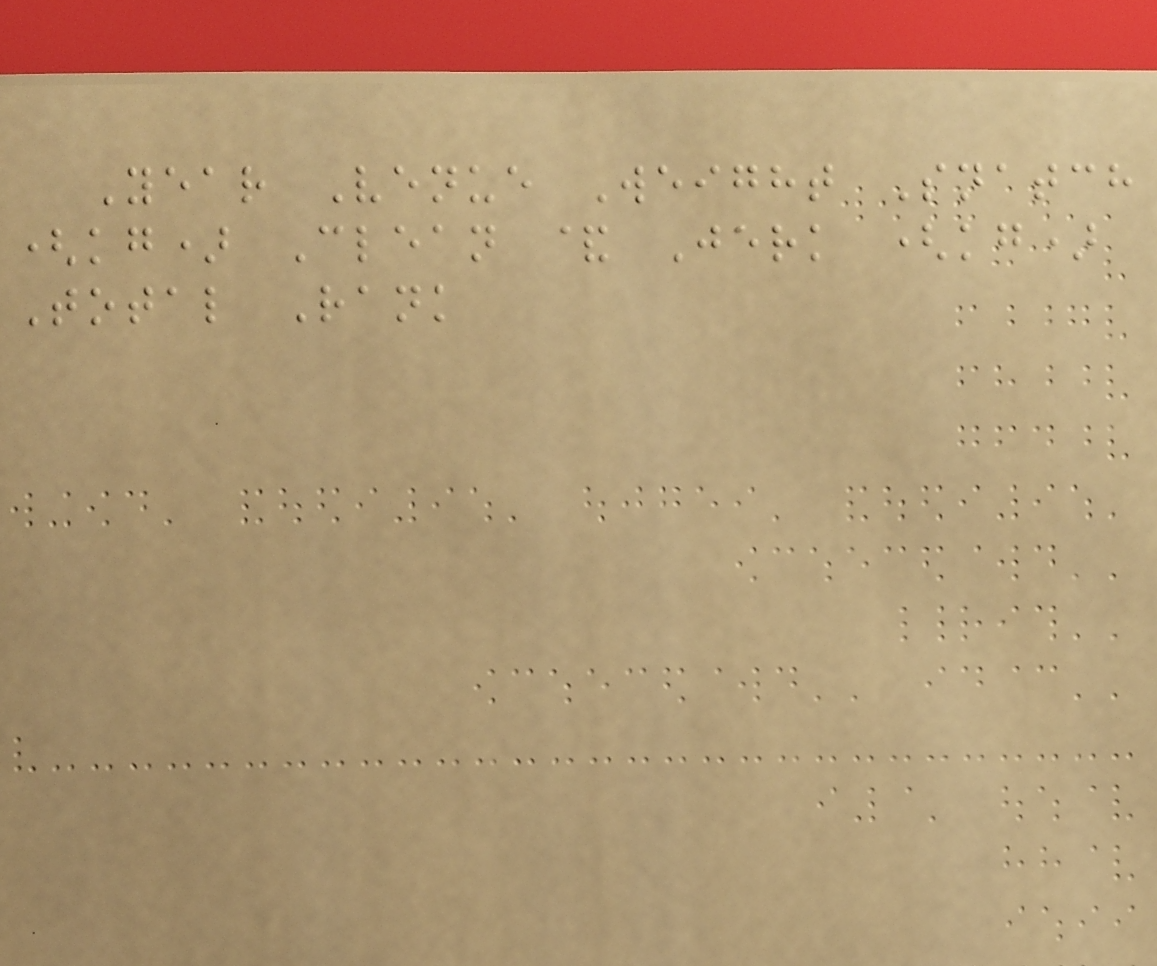Year Venue Weight Snatch
(kg) Clean & Jerk (kg)
Total Rank
